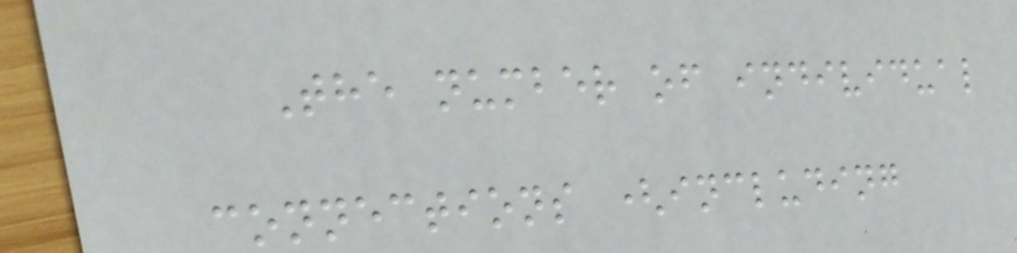The number of individual
connections (including
